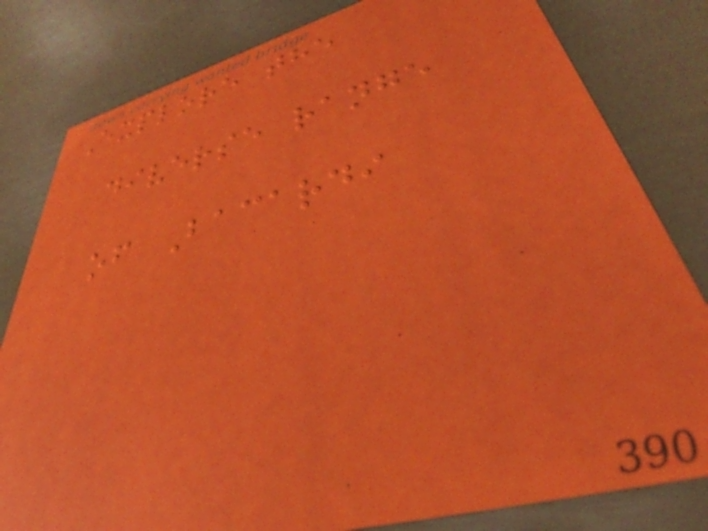Explore the
diverse range
of Bacardi
